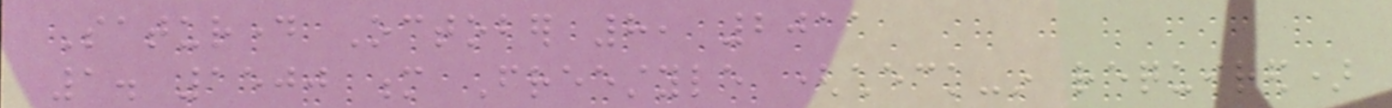Saturday October 8, 2011
1. 1500 m Freestyle (check-in required)
